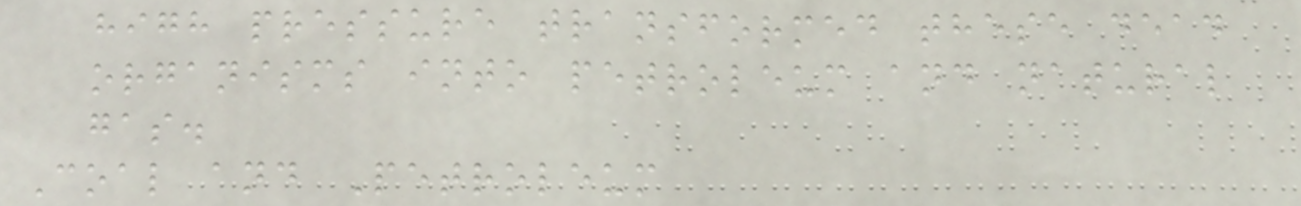high pressure transformed these dead
organisms into petroleum and natural
gas.
Coal and Petroleum
